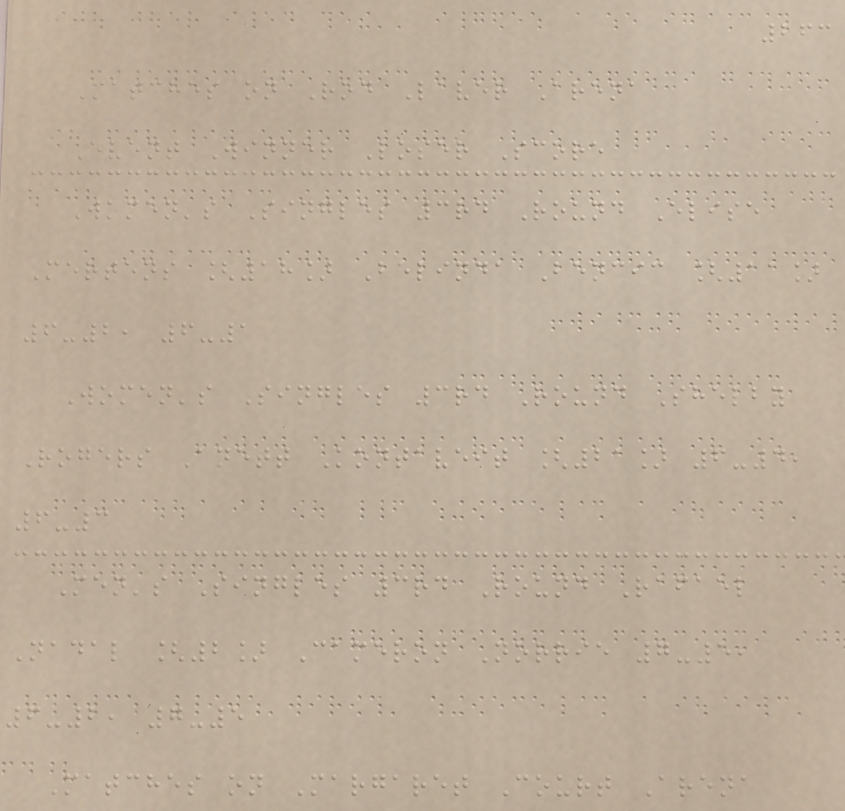263
Matches on Rod Laver Arena
Event Winner Loser Score
Women's Singles 3rd Round Elise
Mertens [18] Belinda Bencic [11]
6-2, 6-1
Women's Singles 3rd Round Shelby
Rogers Anett Kontaveit [21] 6-4,
6-3
Men's Singles 3rd Round Rafael
Nadal [2] Cameron Norrie 7-5,
6-2, 7-5
Matches on Margaret Court Arena
